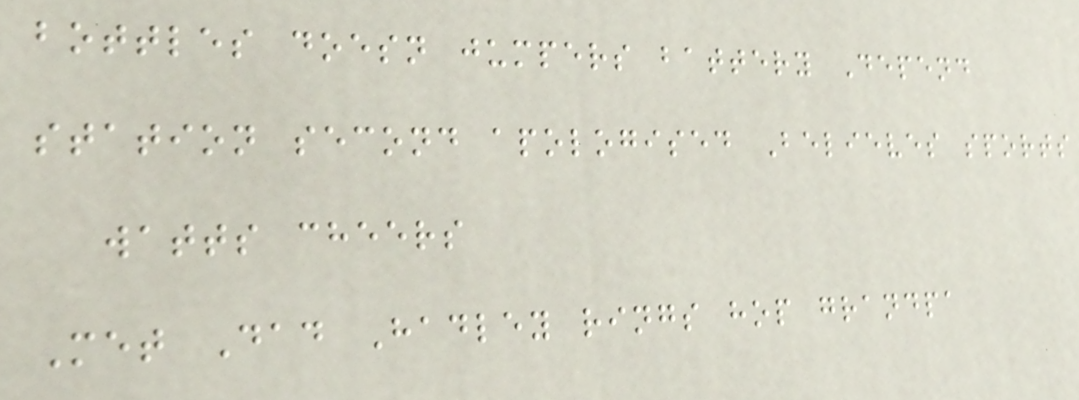bottles doesn jumpers battery Depend
station second apologised Believes sports
watts cheers
Met Dad Hadley rings hop grandpa
